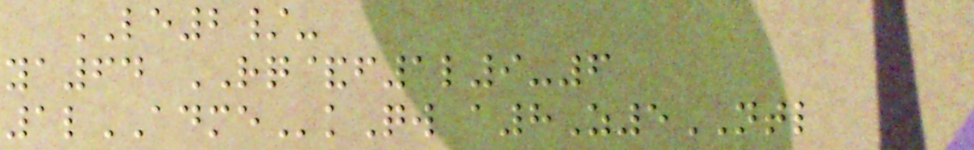LE2/-
ya64 RQ&f1l9-6
1lADMEkQw a8Z5NTL
